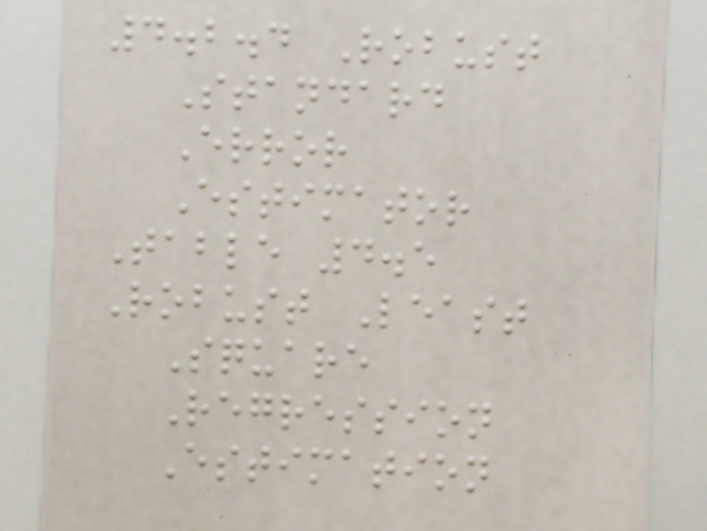4.2.4 Robust
Standard
Error
Estimator
Table 4.5
Robust Least
Square
Regression
Estimation
